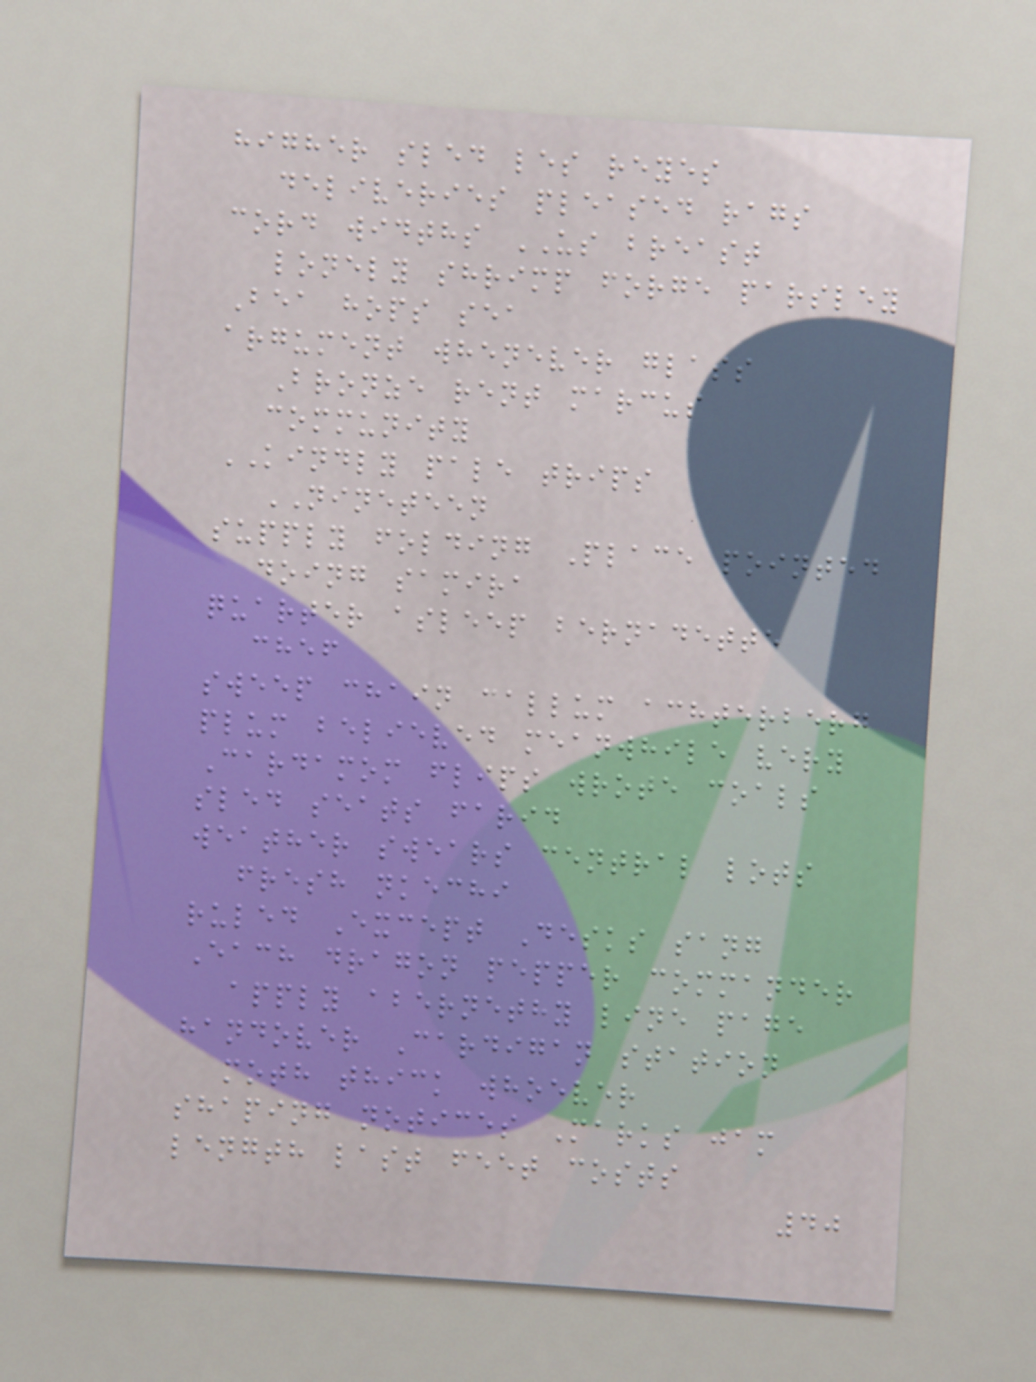higher sled les reyes
deliveries pleased rags
cord widths US breast
lonely shrimp forge parsley
Bea hops sea
argument whenever glass
Bronze rent marcus
community
KINDLY pale trips
NINETEEN
supply folding Place pointed
doing samira
quarter asleep bernadette
chef
sweep chain callum achterberg
plum believed meanwhile very
Cardamom flips wrote coals
sled seats farid
weather swears central lots
fresh nkechi
ruled Except Desks sang
Each dragon pepper commander
apply abernethy line page
handover Cardigan station
moth thick whoever
shaping notices Marks jam
length last feet costs
40
